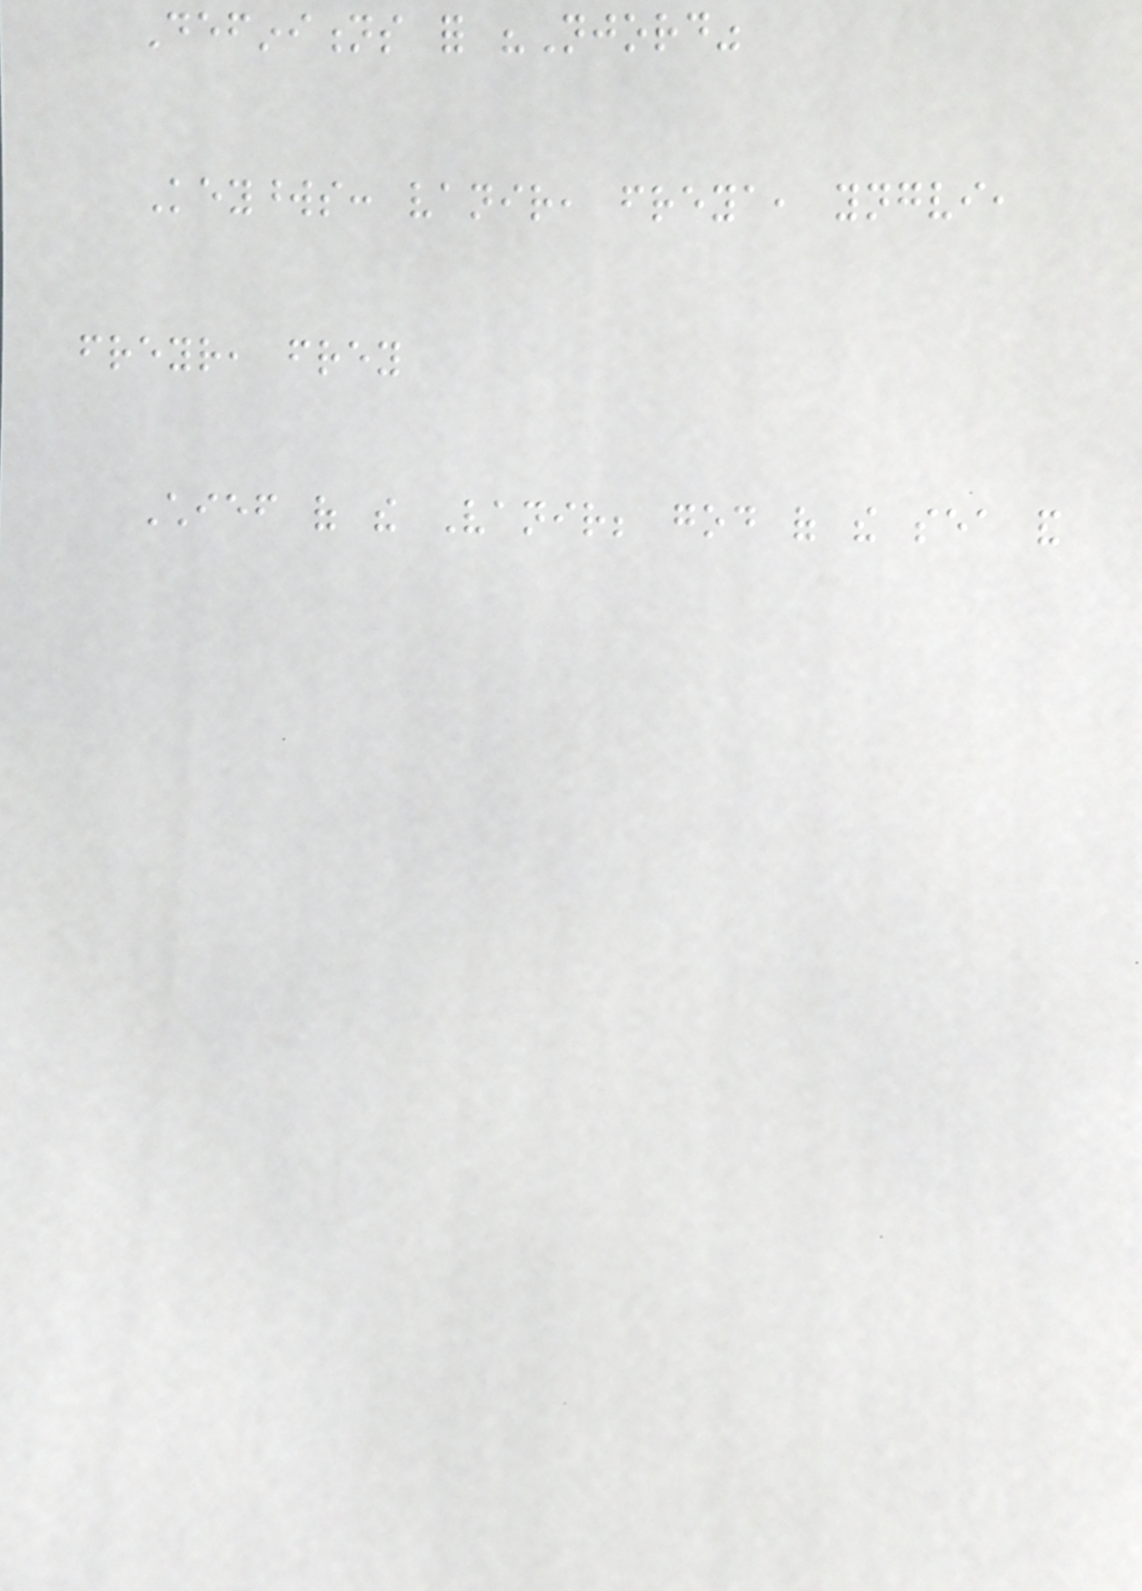Definitions for "Njord"
Keywords: vanir, freya, yngvi,
freyr, frey
Chief of the Vanir; god of the sea and
